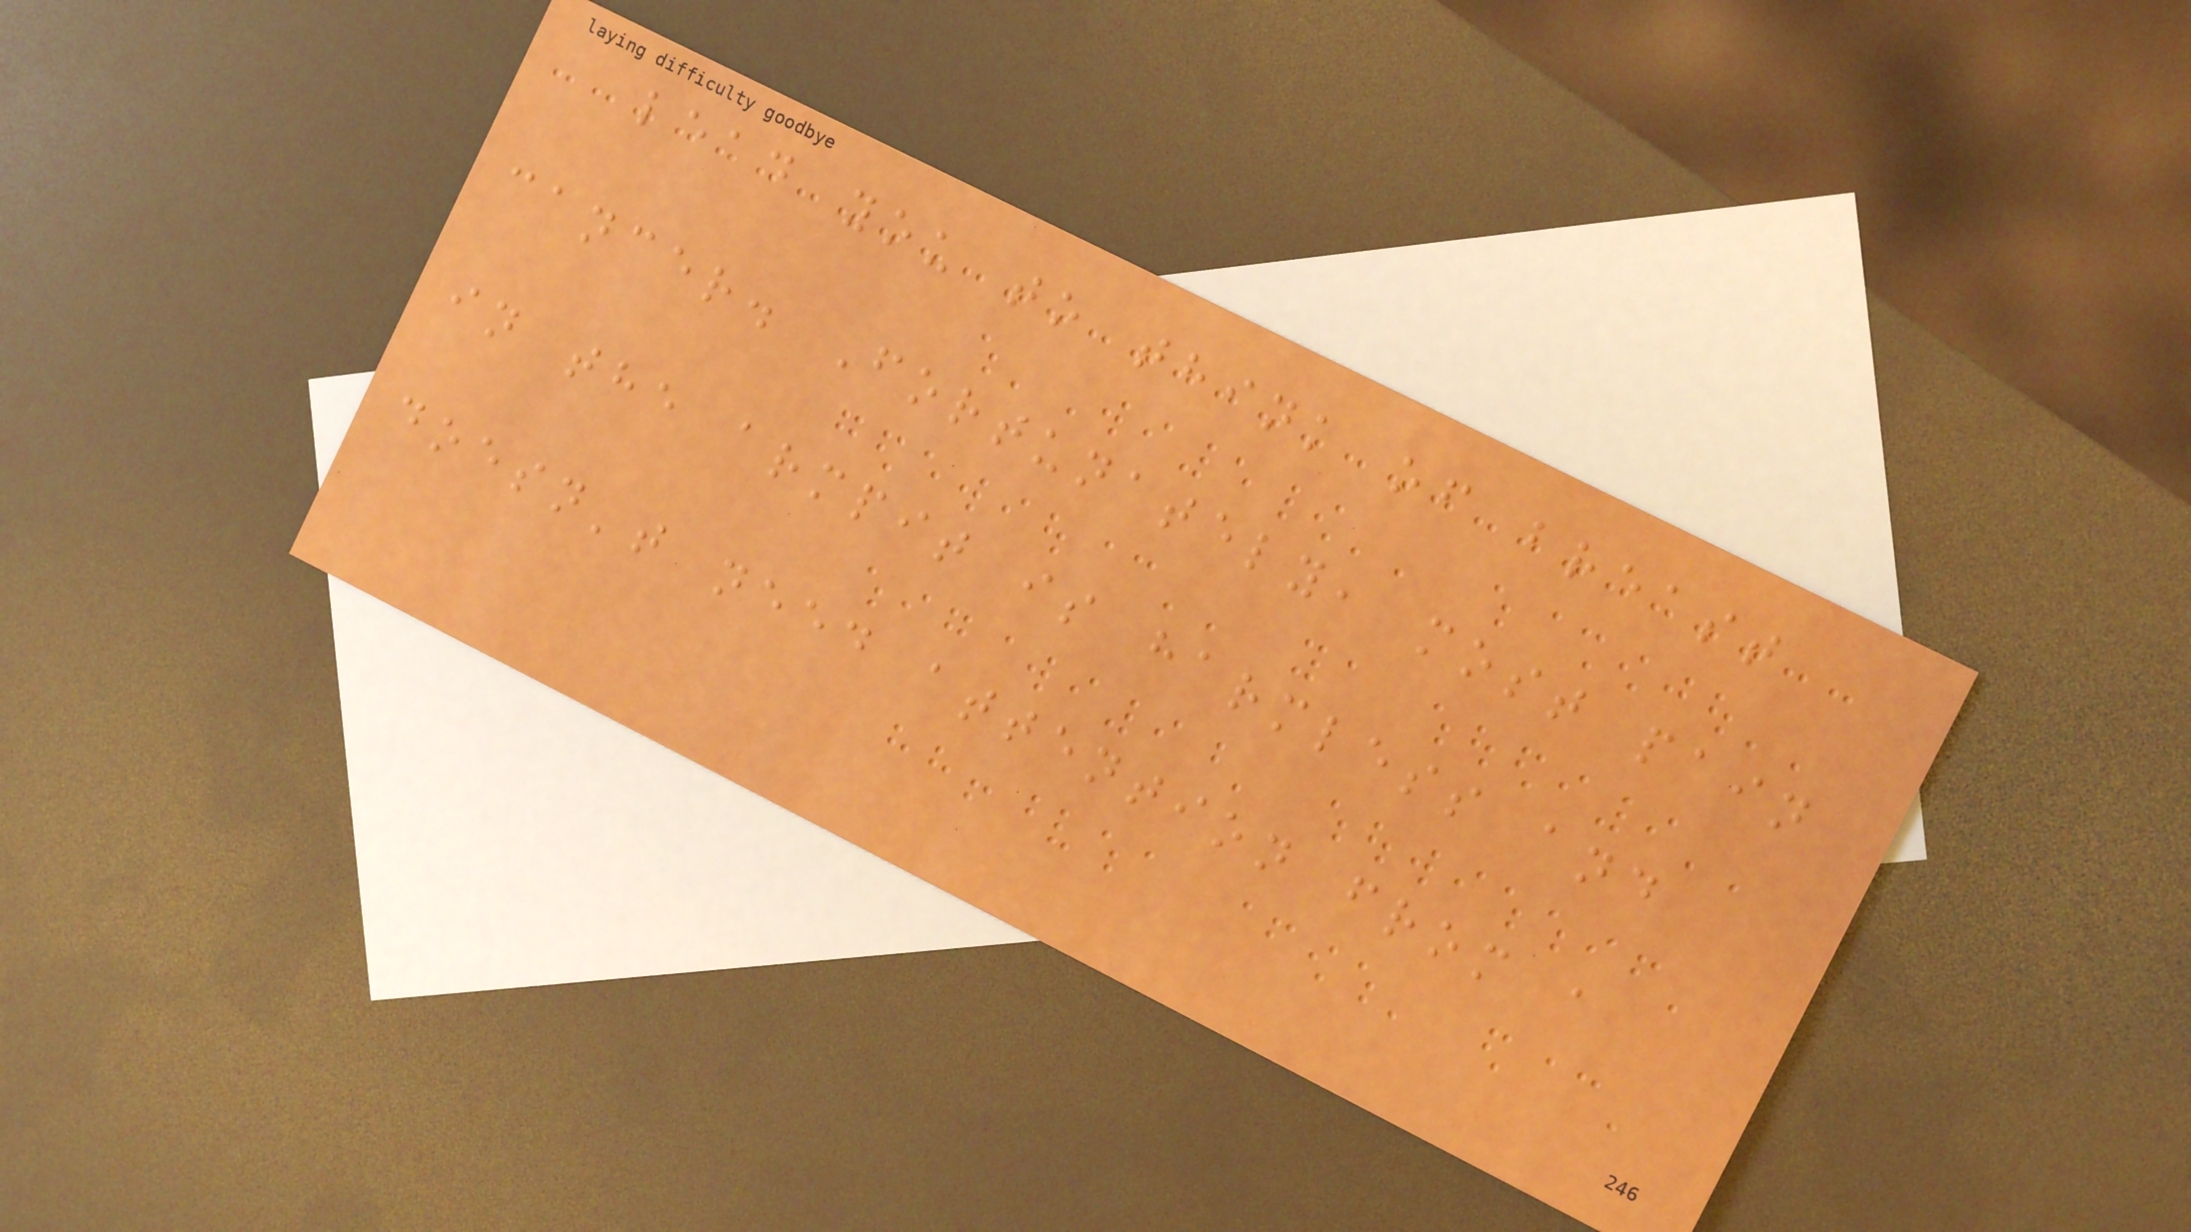lead you to think of breast
cancer. Fortunately, most pain
in the armpit is harmless and
doesn't need attention from a
